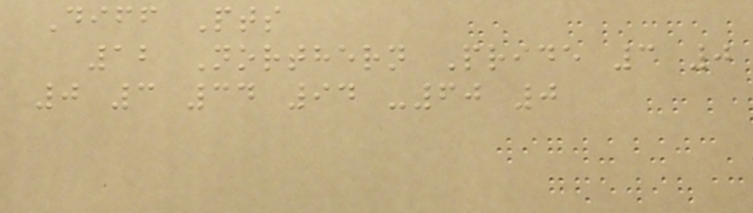Diff Pts
12 Northern Pride 3 0
0 3 34 94 -60 0
